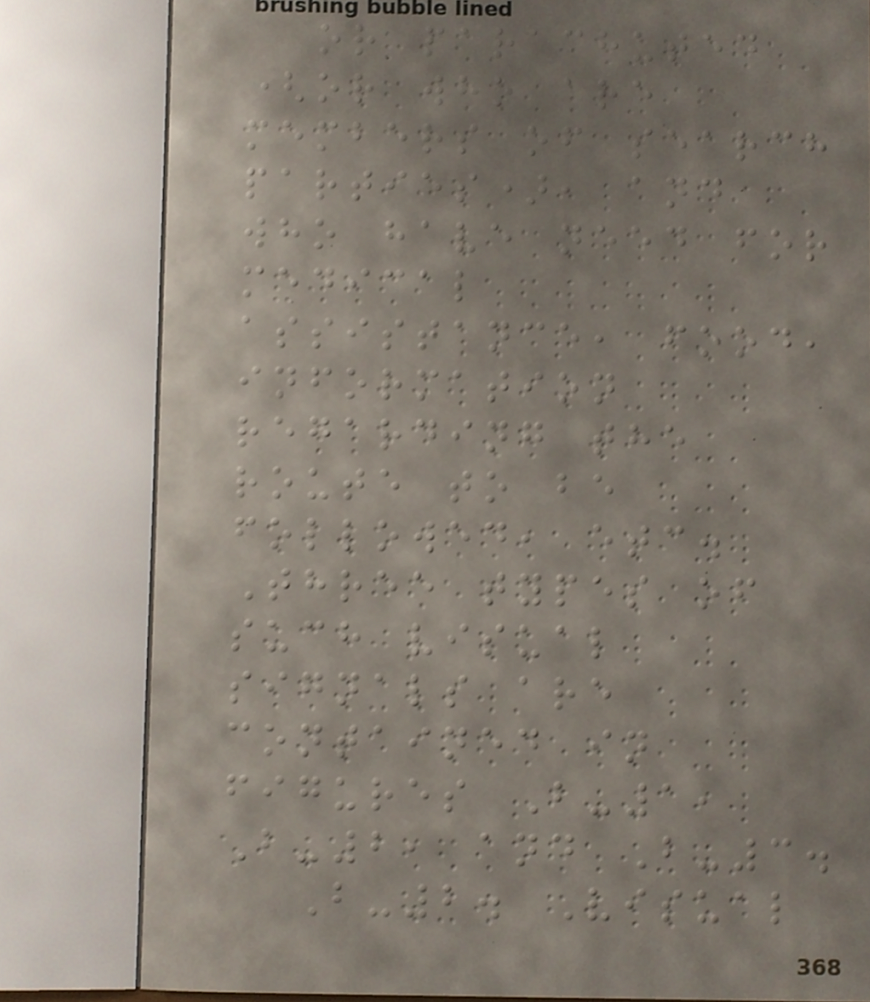or parachuted
(or who are
members of search
parties), and
who have need for
medical
assistance, food,
information
regarding the
route to be
followed, etc.
Three types of
such visual
signals are
contained in
figures B-1,
B-2, and B-3.
B-2. Visual
